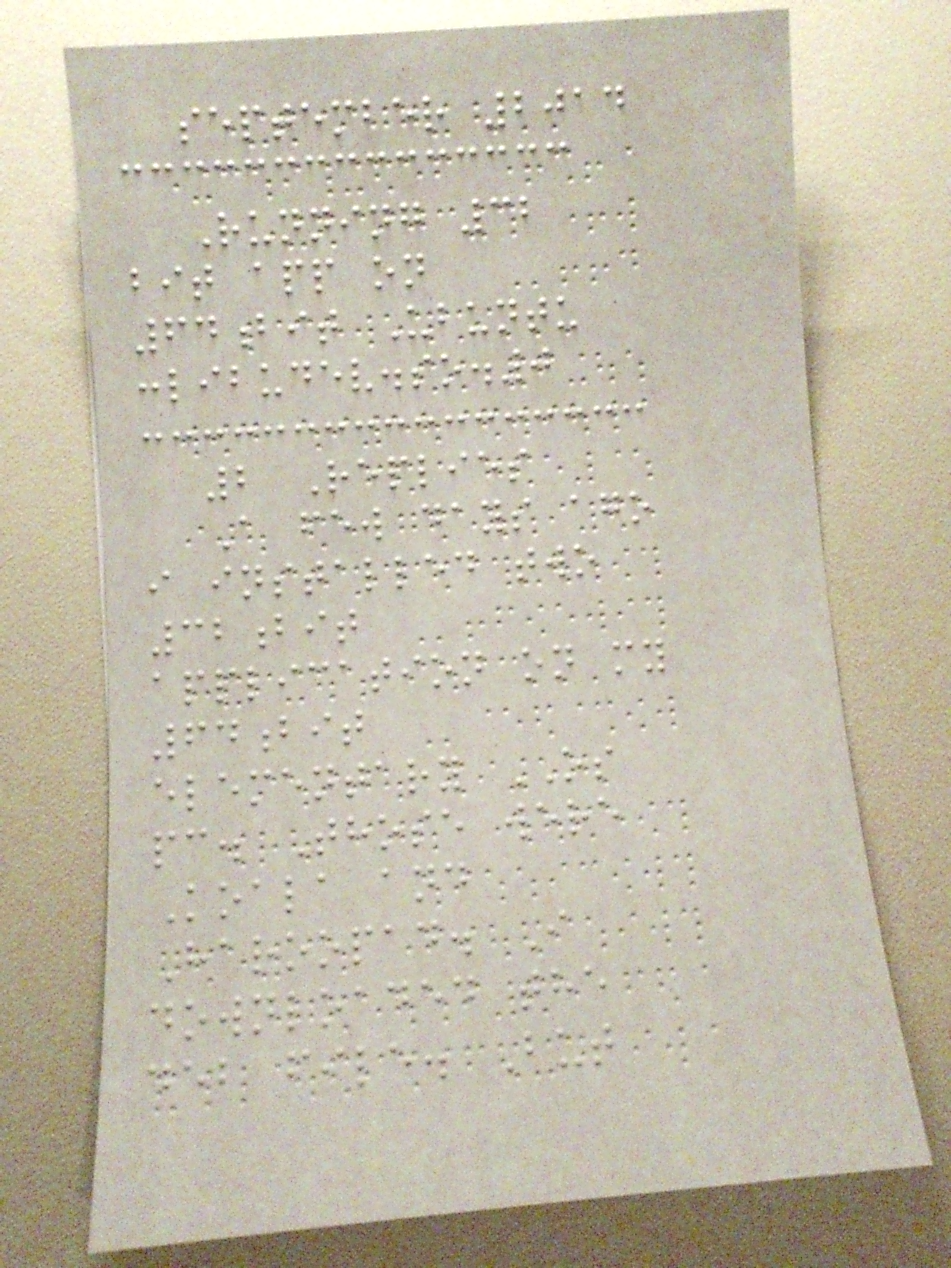september 2014
Running 32
bit app on
64bit Ubuntu
:libudev.so.0
2 Replies
A few days ago
i installed two
32bit
application on my
64bit
elementary OS
pc. Those were
Koala and
Haroopad. I
downloaded the
deb file. But
